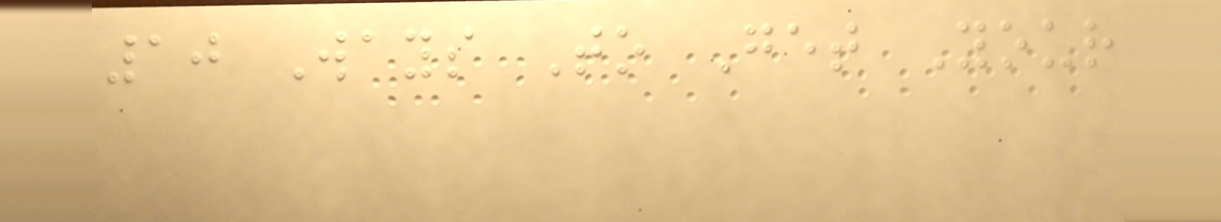10 Ways To Get Your
